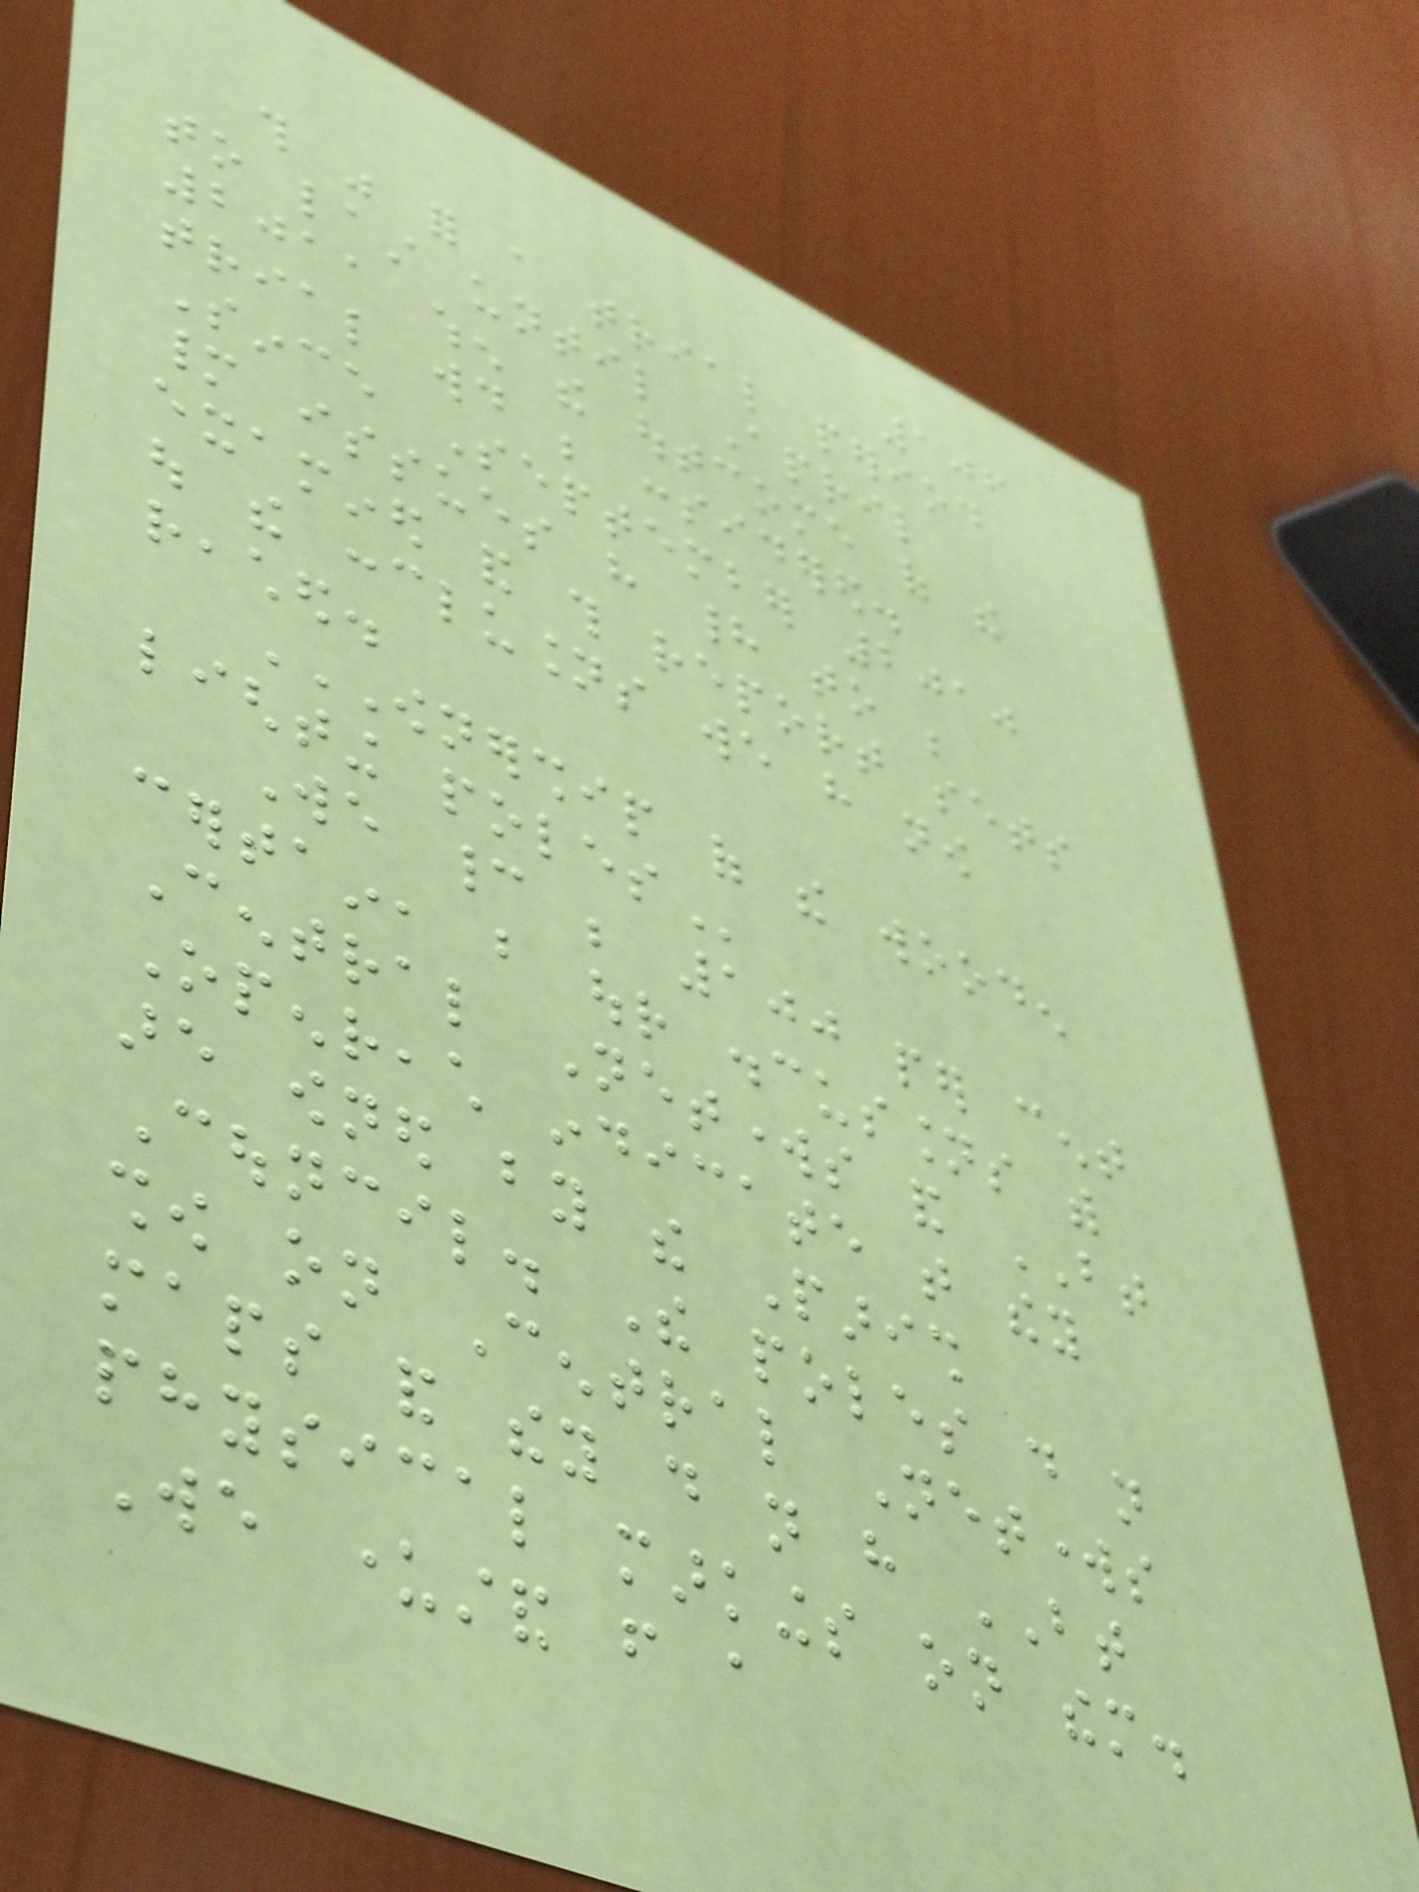106
this was for a trial period
to last until April
2011 when the outcome of the
trial would be considered.
Since September 2010
many issues have had to be
examined and this report sets
out the conclusions we have now
reached.
OWNERSHIP OF THE WOODEN
LIGHTING POLES
We cannot be 100 per cent
certain, but our discussions with
Central Networks and BT
Openreach indicate that they
are owned by the Parish
Council. The poles do not
show on Central Networks
maps and they do not have BT
physical markings on them.
We understand from a
